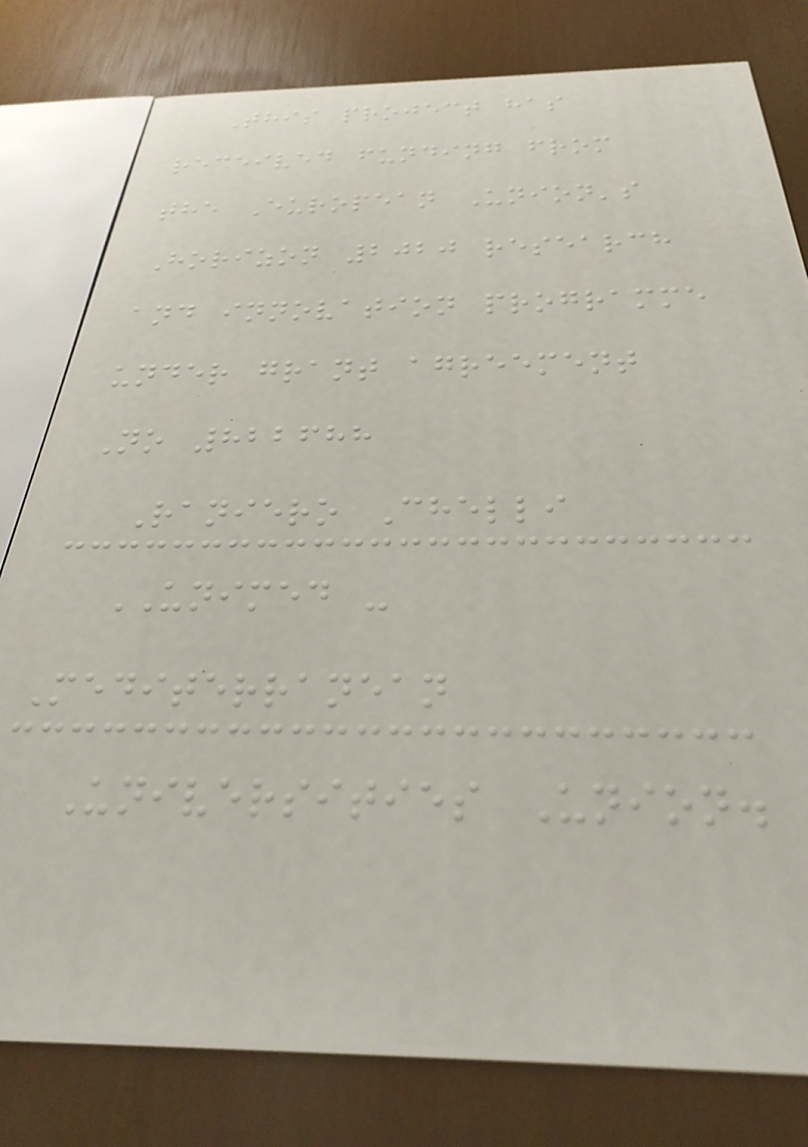This project has
received funding from
the European Union's
Horizon 2020 research
and innovation programme
under grant agreement
No 822688
Raniero Chelli
UNIMED -
Mediterranean
Universities Union.
